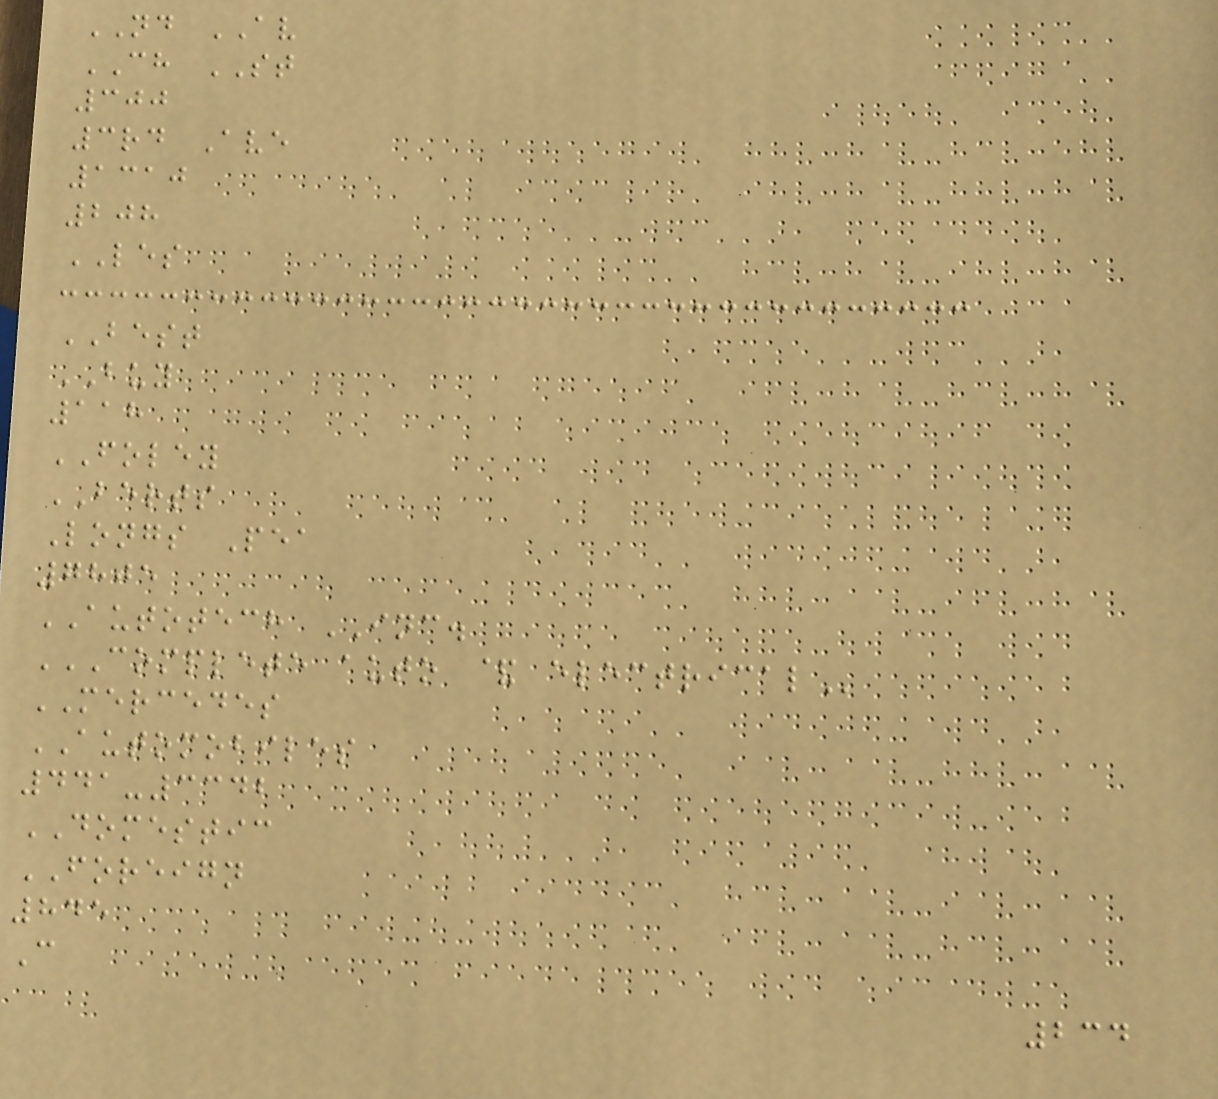ND AV
CH ST
300
3rd Ave
1310
208
LES
BEST
BUY
118
FOLEY
BERTS
Longs Pea
7805
AUTOTECH INC.
COMPLETE AUTO & ELECTRICAL
MERCEDES
AUTOMOBILES
441-3342
DOMESTIC
FOREIGN
845
C
234
